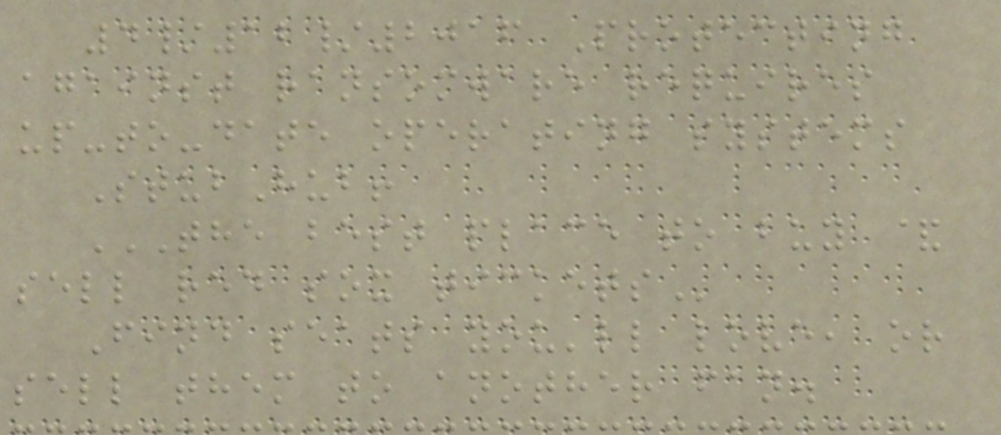4/12/2016 Protecting
against ransomware requires
up-to-date operating systems
StubHub!
THE BEST PLACE TO BUY &
SELL RED SOX TICKETS
Find seats you'll love, or
sell them to another fan.
